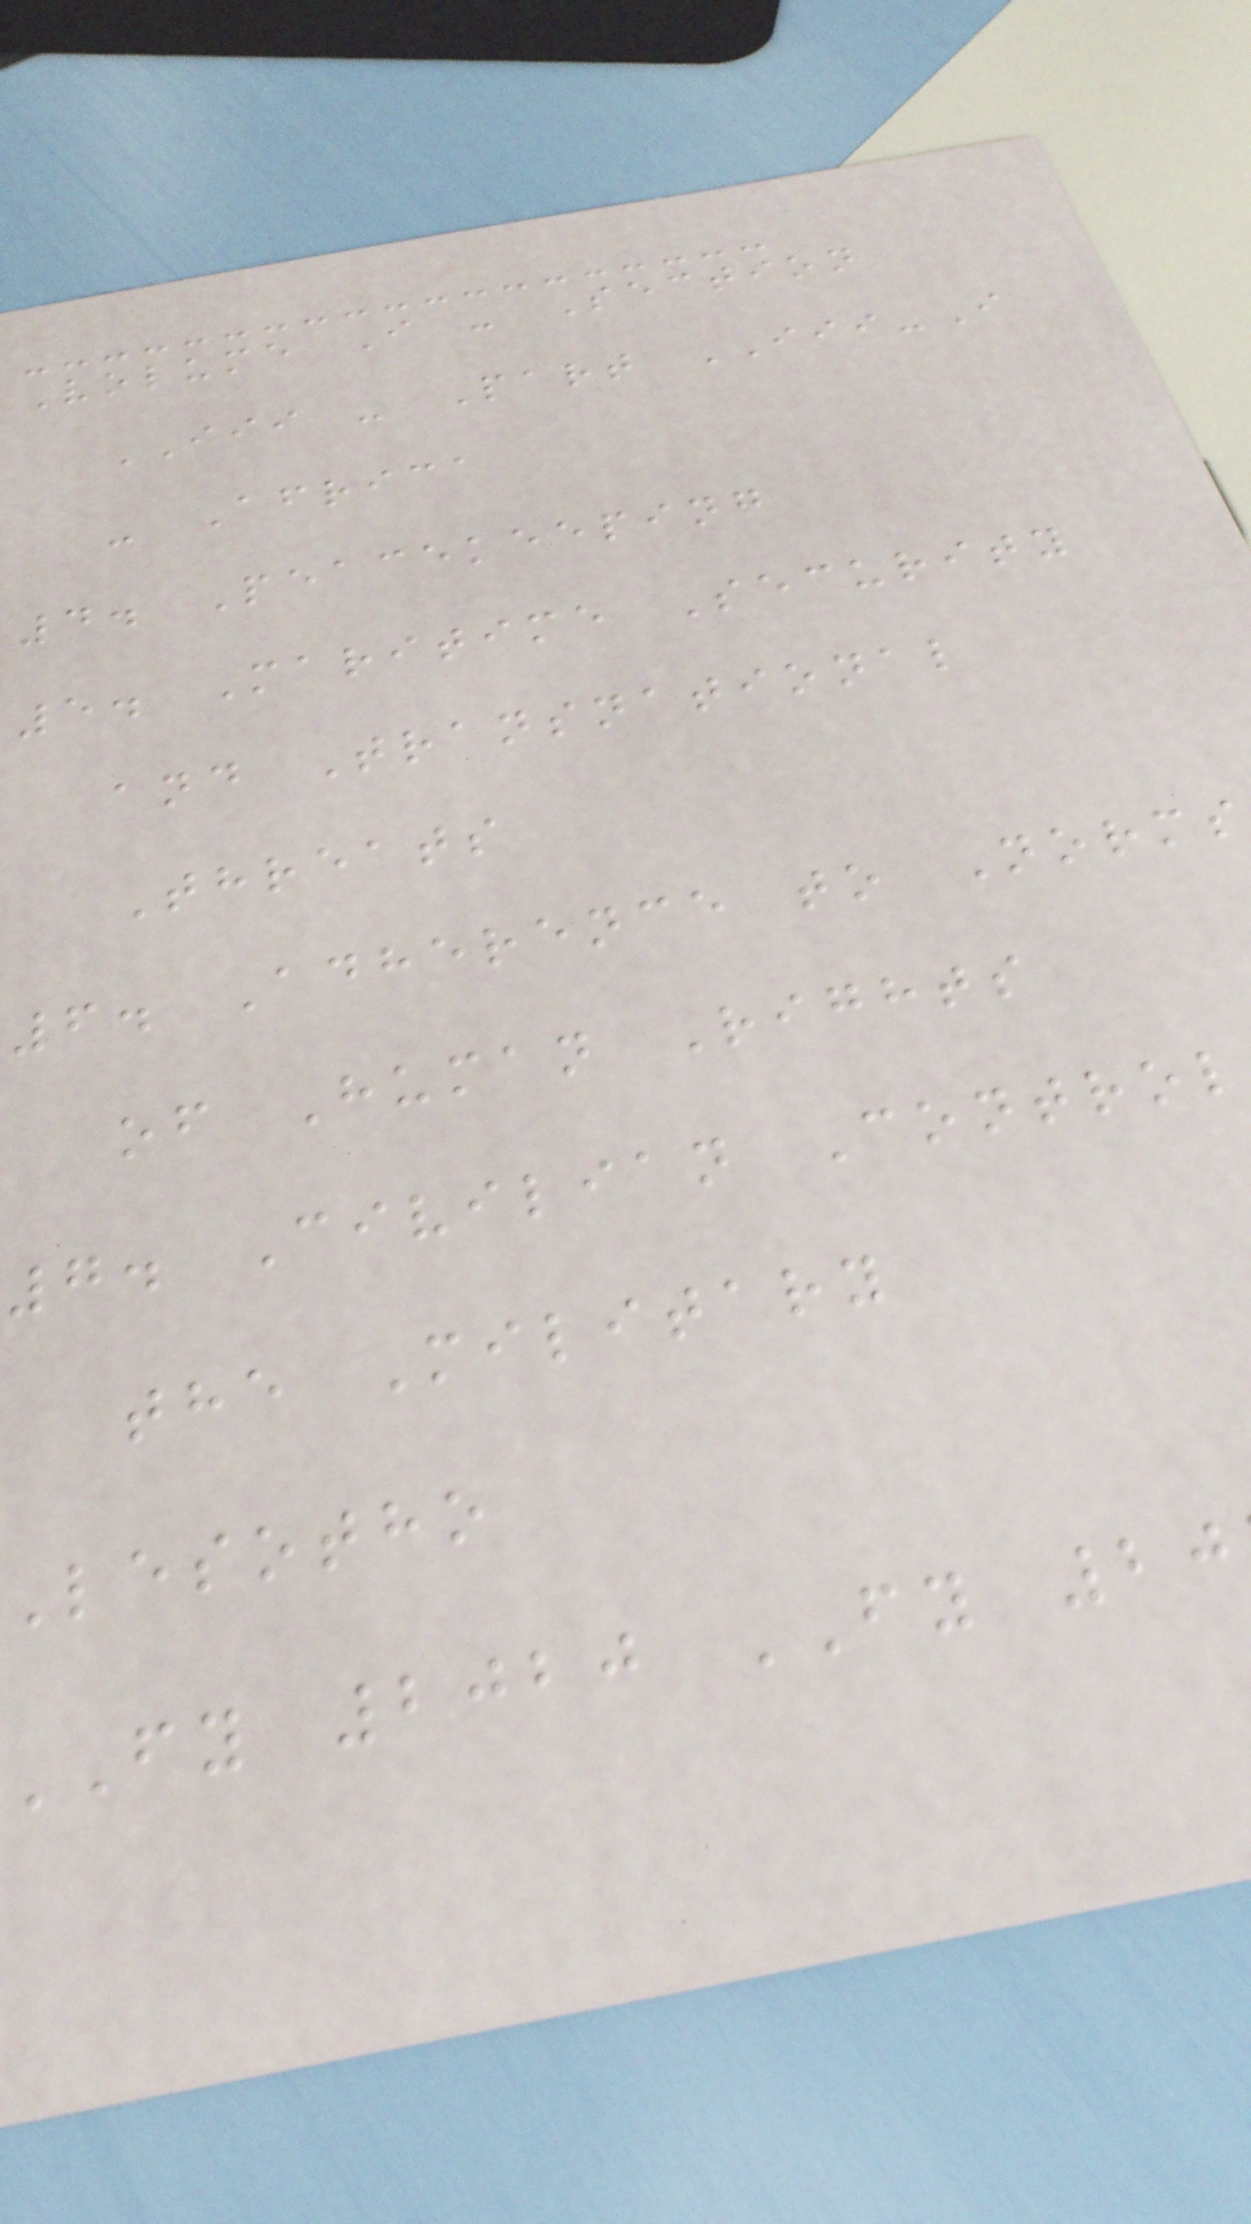Volume I - Section
III - Part III-I
- Africa
4. Peacekeeping
5. Maritime Security
and Transnational
Threats
6. Adherence to Norms
of Human Rights
7. Civilian Control
the Military
Lesotho
FY 2020 FY 20
